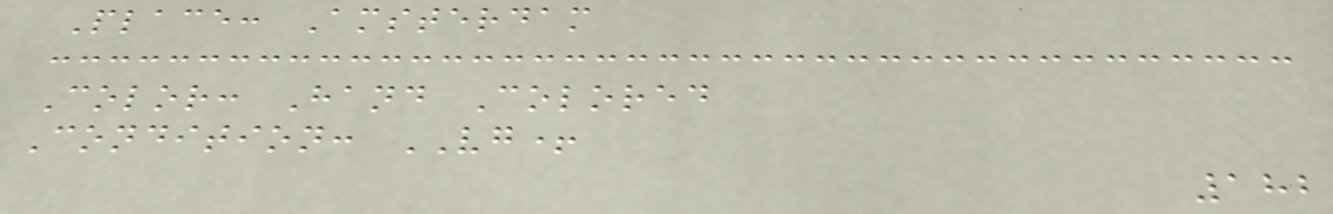Place: Amsterdam
Color: Hand Colored
Condition: VG+
182
